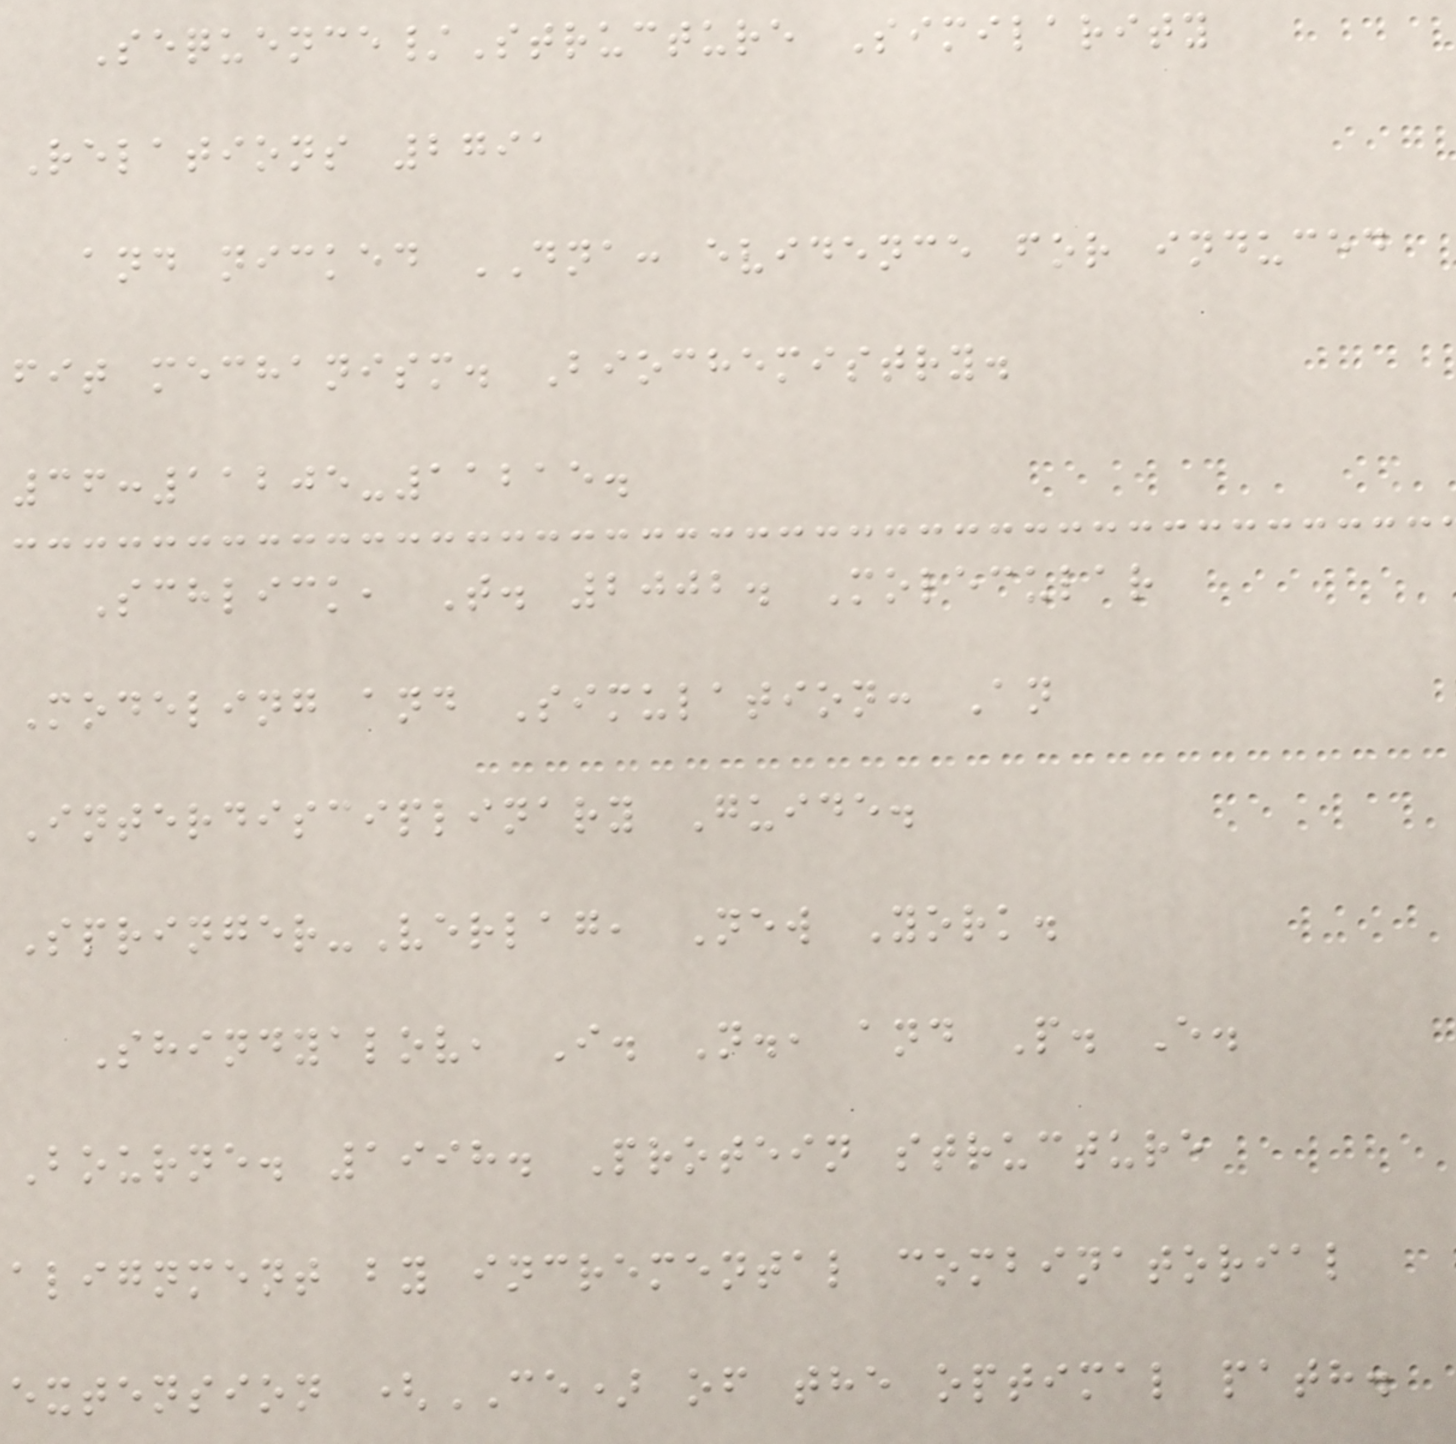Sequence/Structure Similarity
Relations 2791
and nicked DNA: evidence for induced
fit mechanism. Biochemistry.
36:11205-11215.
Schlick, T. 2002. Molecular
Modeling and Simulation: An
Interdisciplinary Guide.
Springer-Verlag, New York.
Shindyalov, I. N., and P. E.
Bourne. 1998. Protein structure
alignment by incremental combinatorial
extension (CE) of the optimal path.
